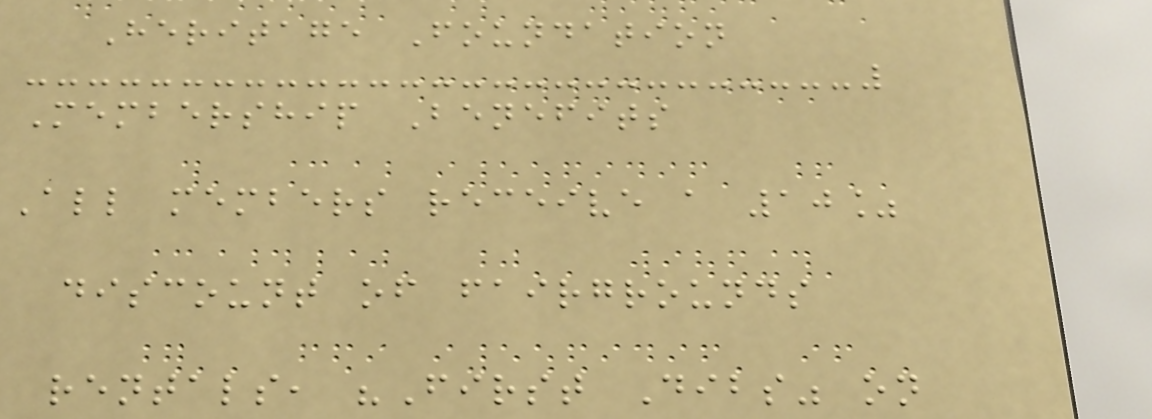Heritage Foundation
Membership Benefits
All members receive a 10%
discount of fairgrounds
rentals, "First Dibs" on
